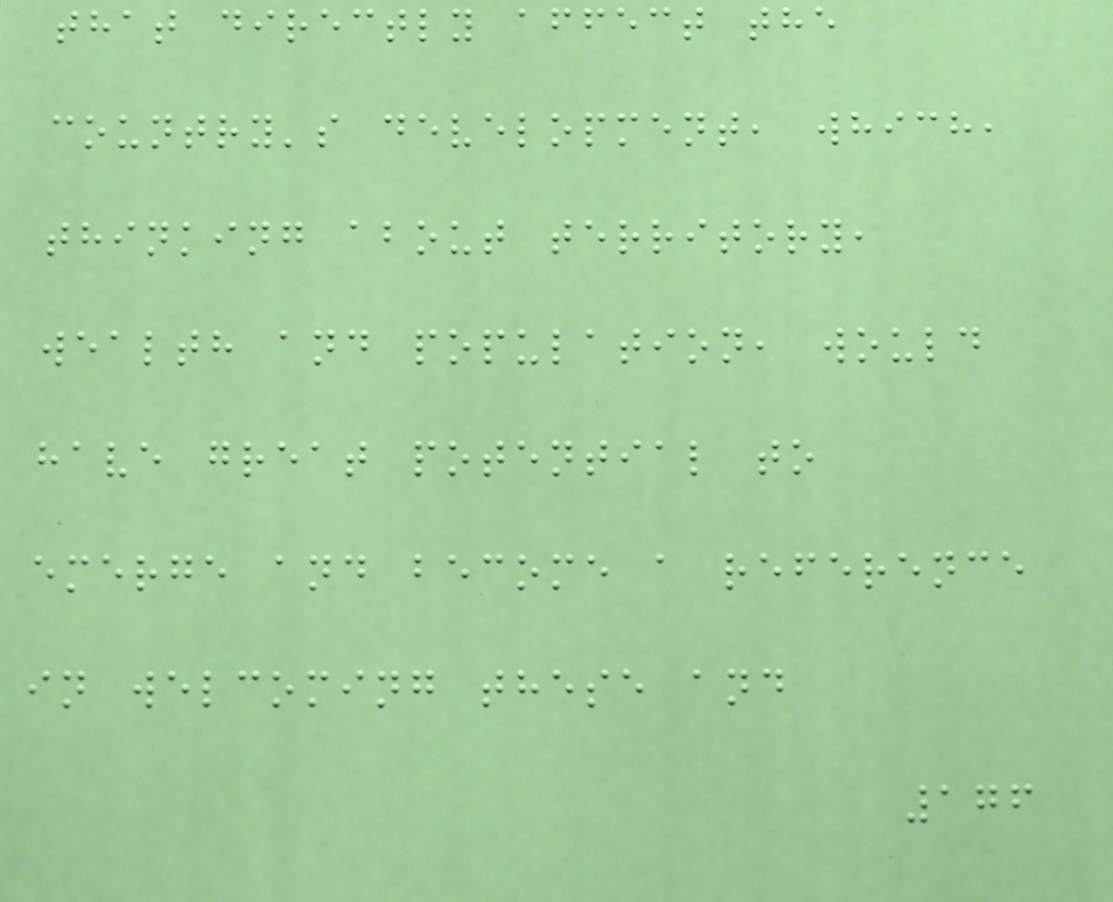that directly affect the
country's development, which,
thinking about territory,
wealth and population, would
have great potential to
emerge and become a reference
in welcoming these and
176
